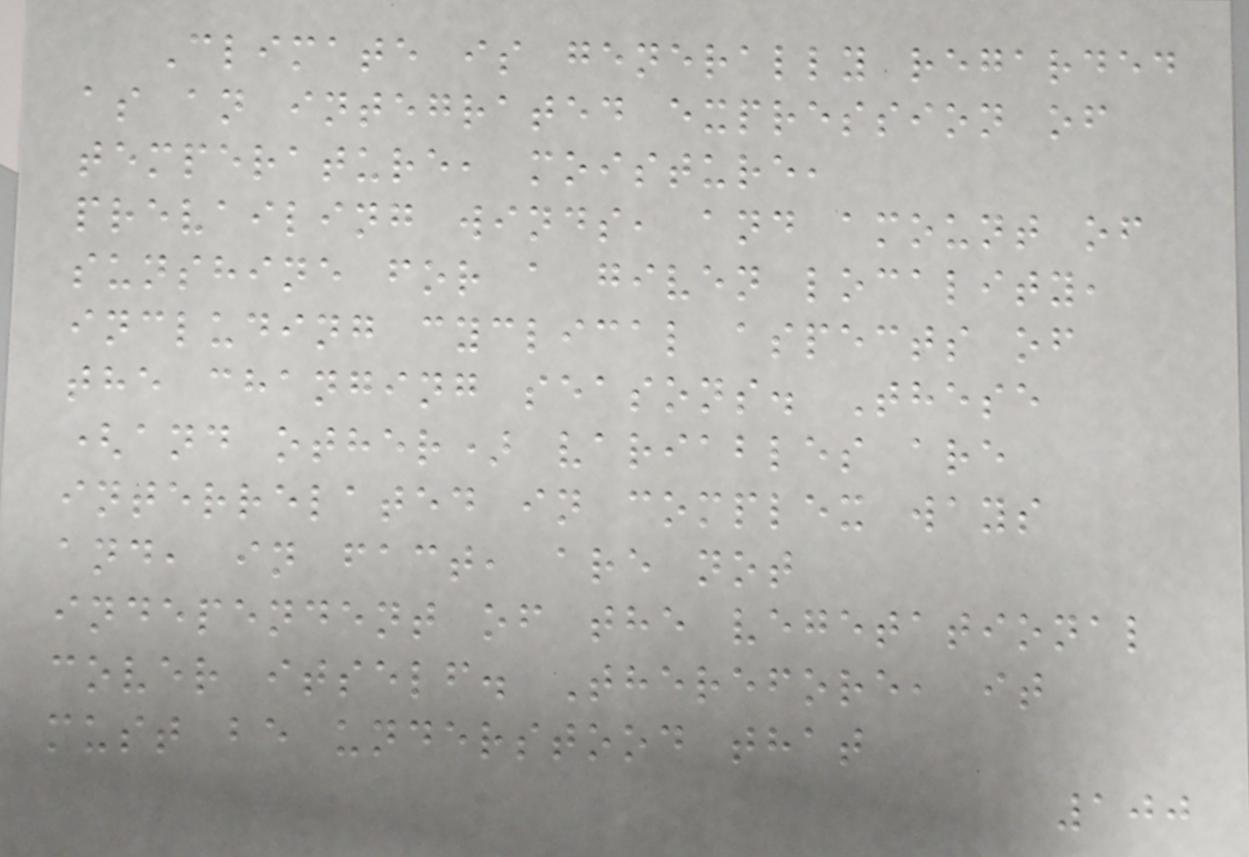Climate is generally regarded
as an integrated expression of
temperature, moisture,
prevailing winds, and amount of
sunshine for a given locality,
including cyclical aspects of
the changing seasons. These
(and other) variables are
interrelated in complex ways
and, in fact, are not
independent of the vegetational
cover itself. Therefore, it
must be understood that
100
